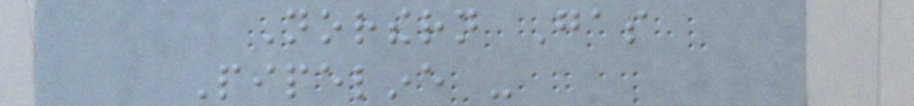Northern Gas
Pipeline -
